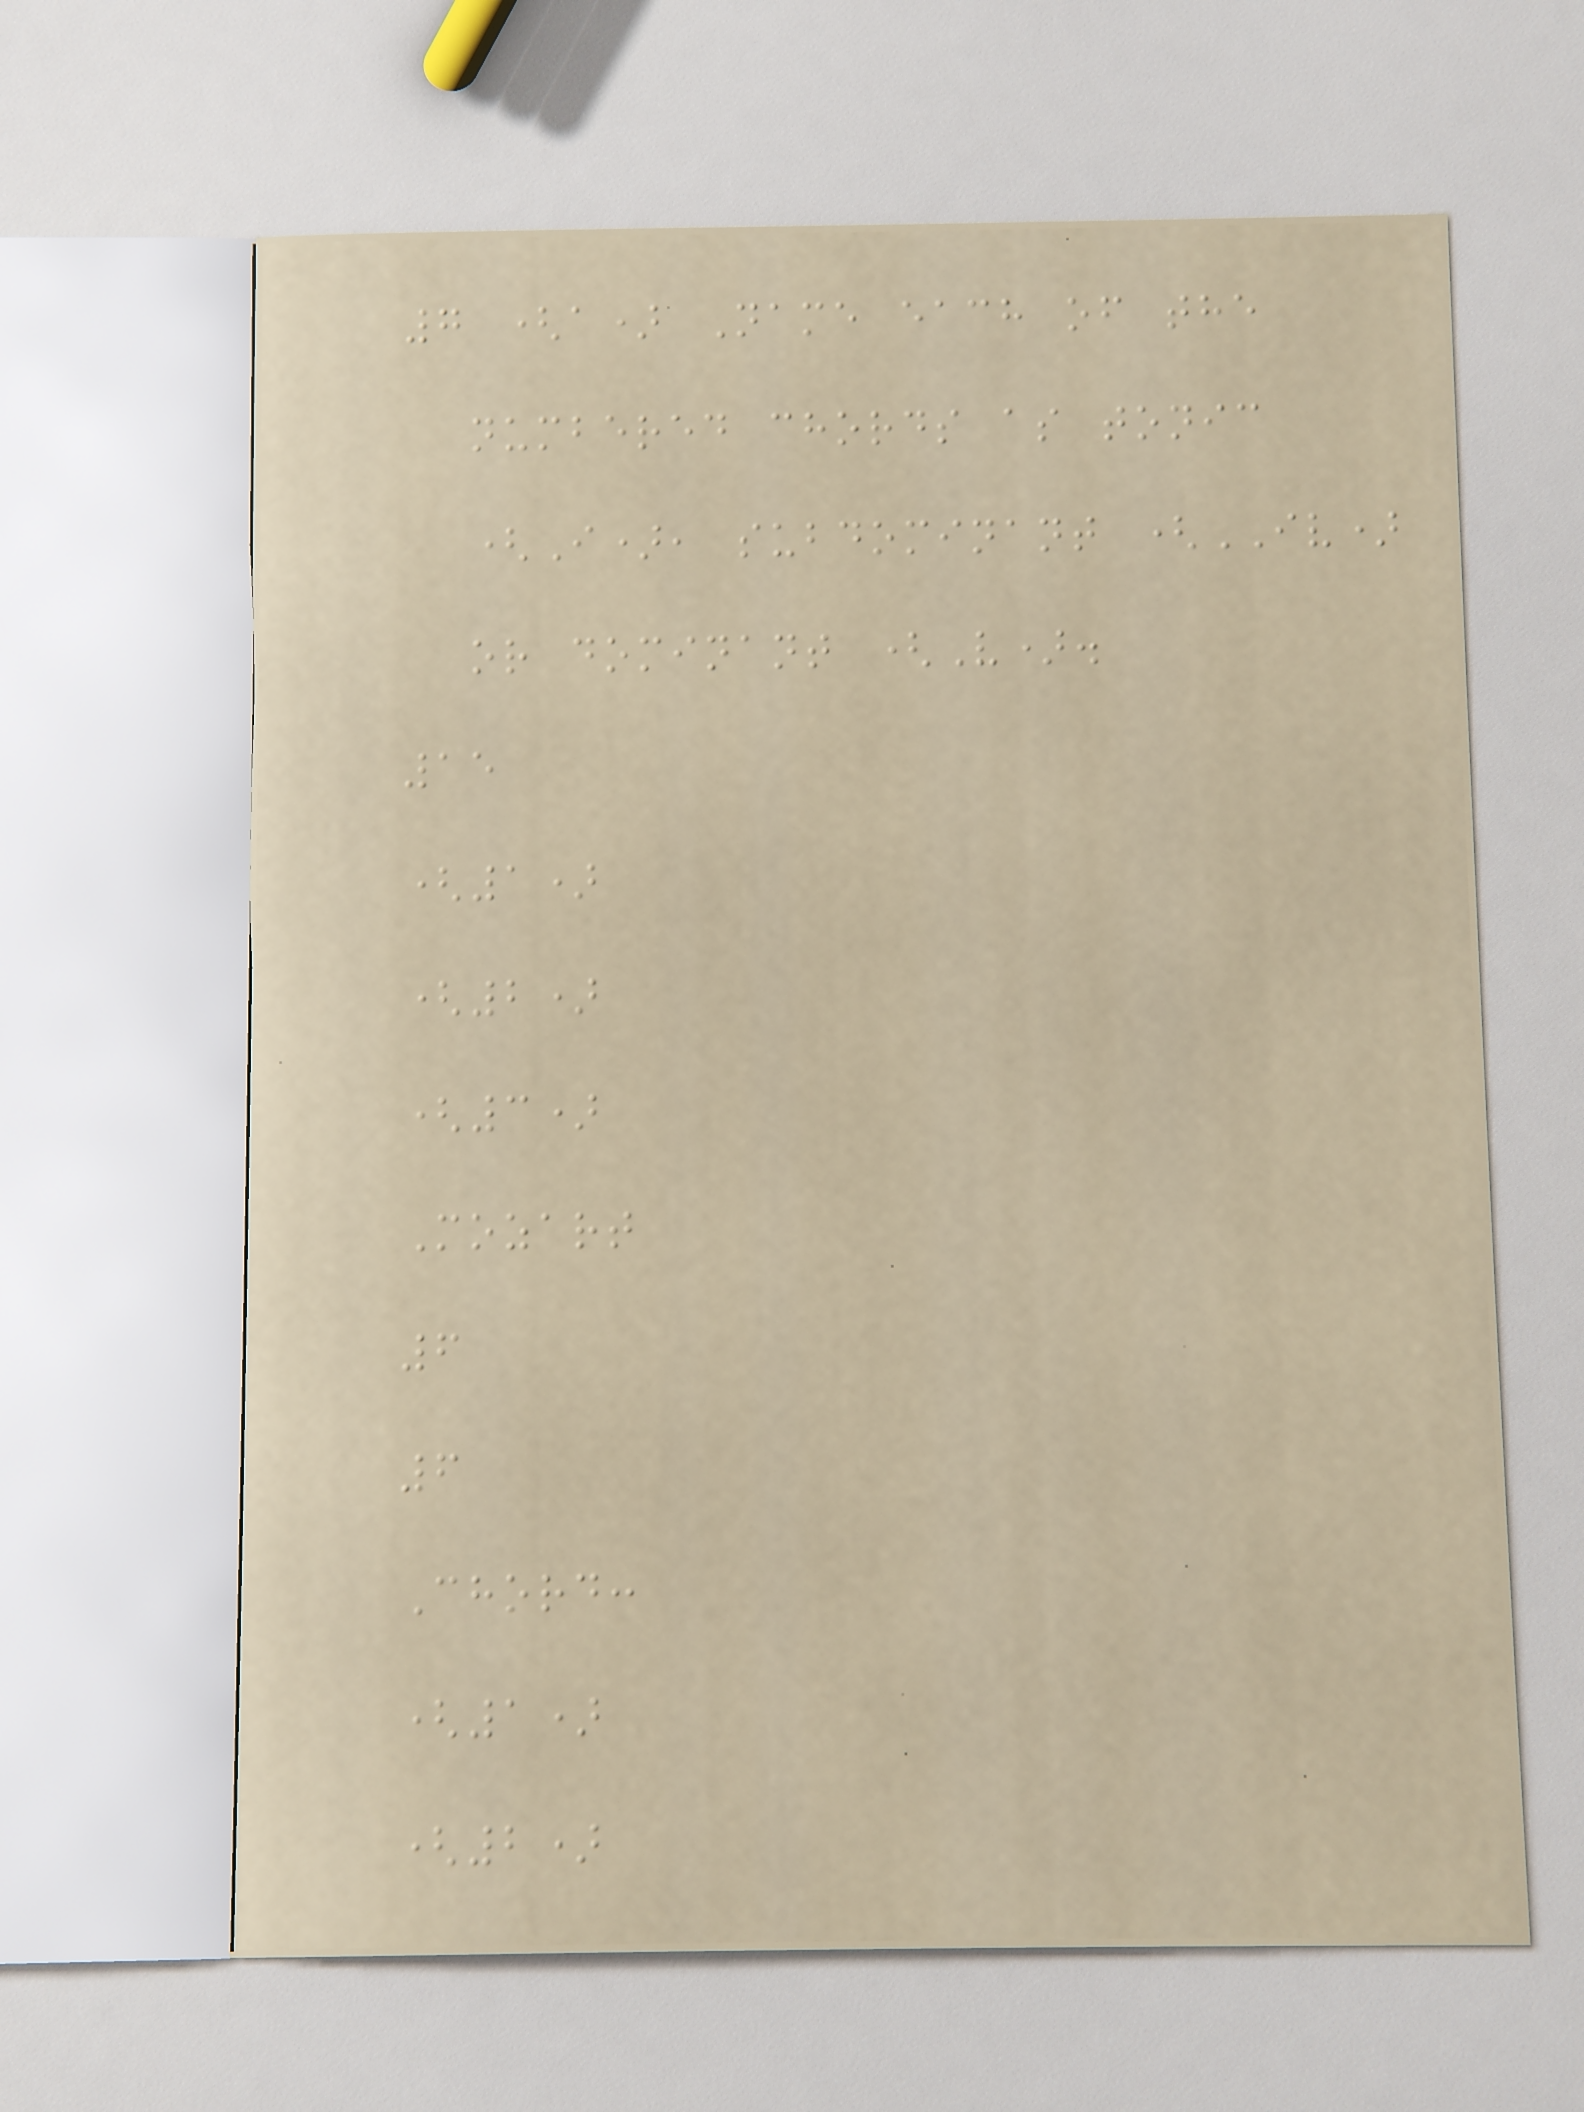7 (a) Name each of the
numbered chords as tonic
(I), subdominant (IV)
or dominant (V).
15
(1)
(2)
(3)
Mozart
6
6
Chord:
(1)
(2)
